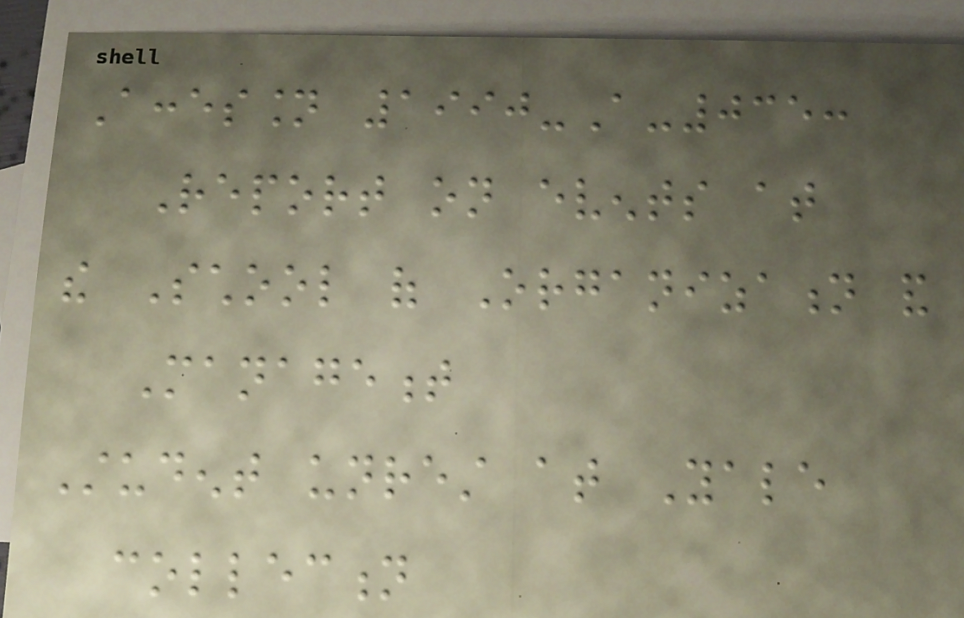Accession 1990-A-035:
Report on events at
the School of Organization and
Management
Student unrest at Yale
collection
